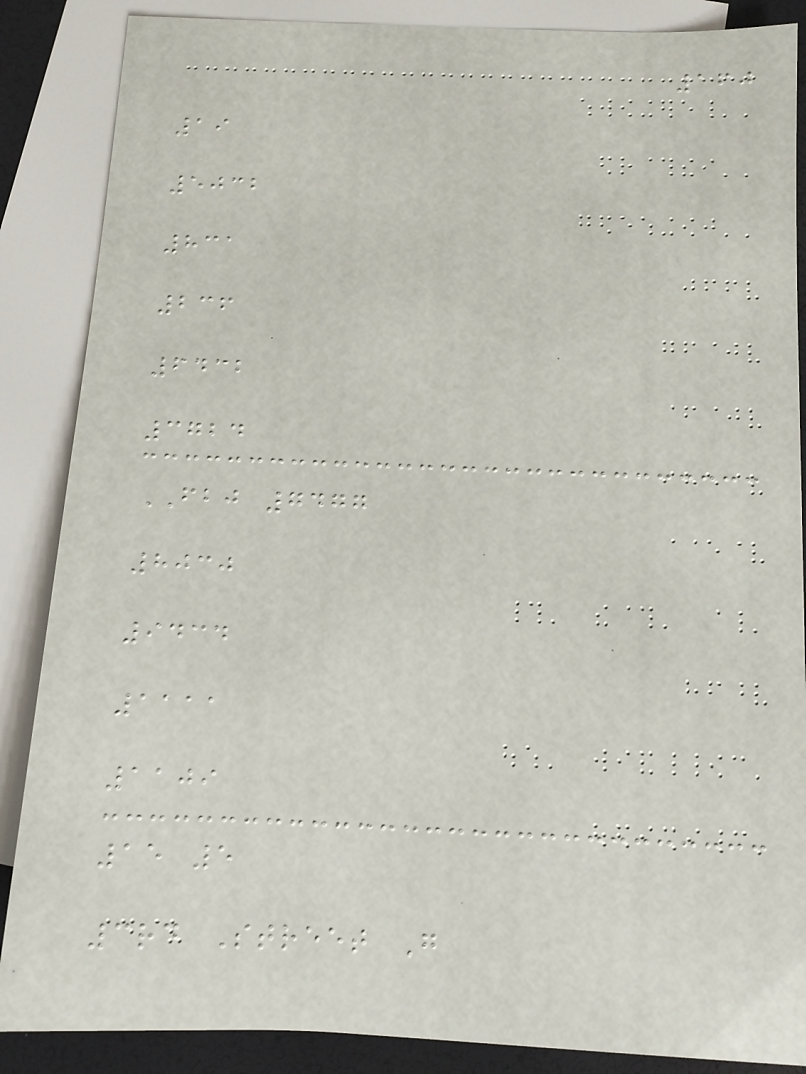160
19
5032
831
236
6432
3724
FBJ 7477
8030
9434
1111
1109
15 5
3rd Street G
